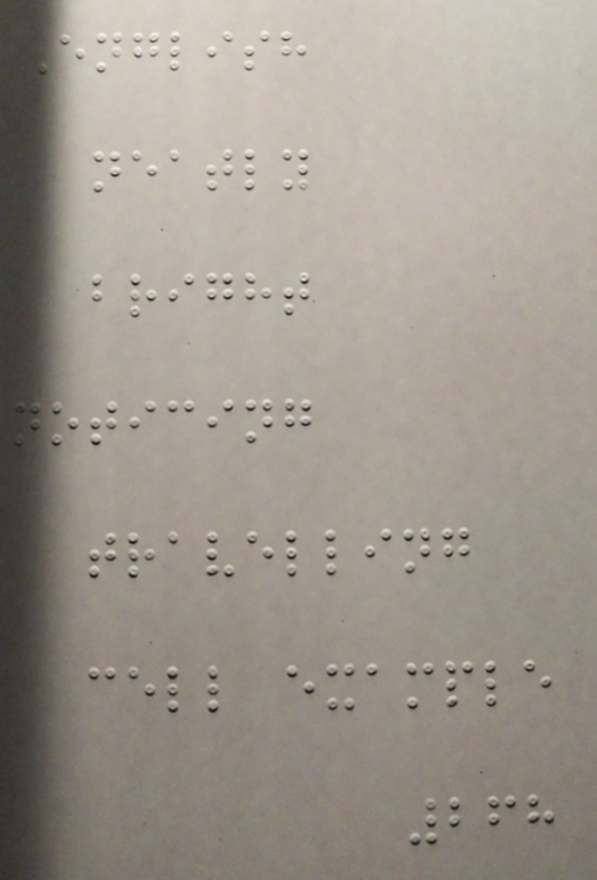English
neatly
bright
noticing
travelling
cell example
268
